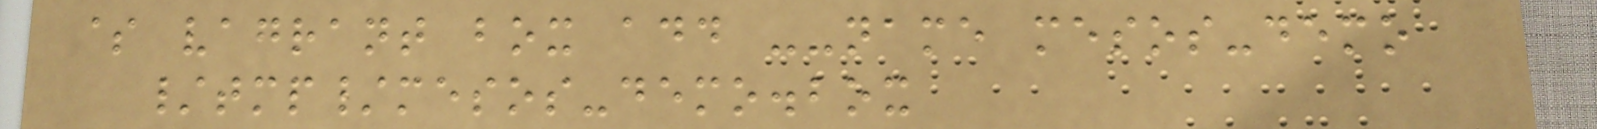$ vagrant box add --name mesos-demo
/tmp/mesos-demo.box
